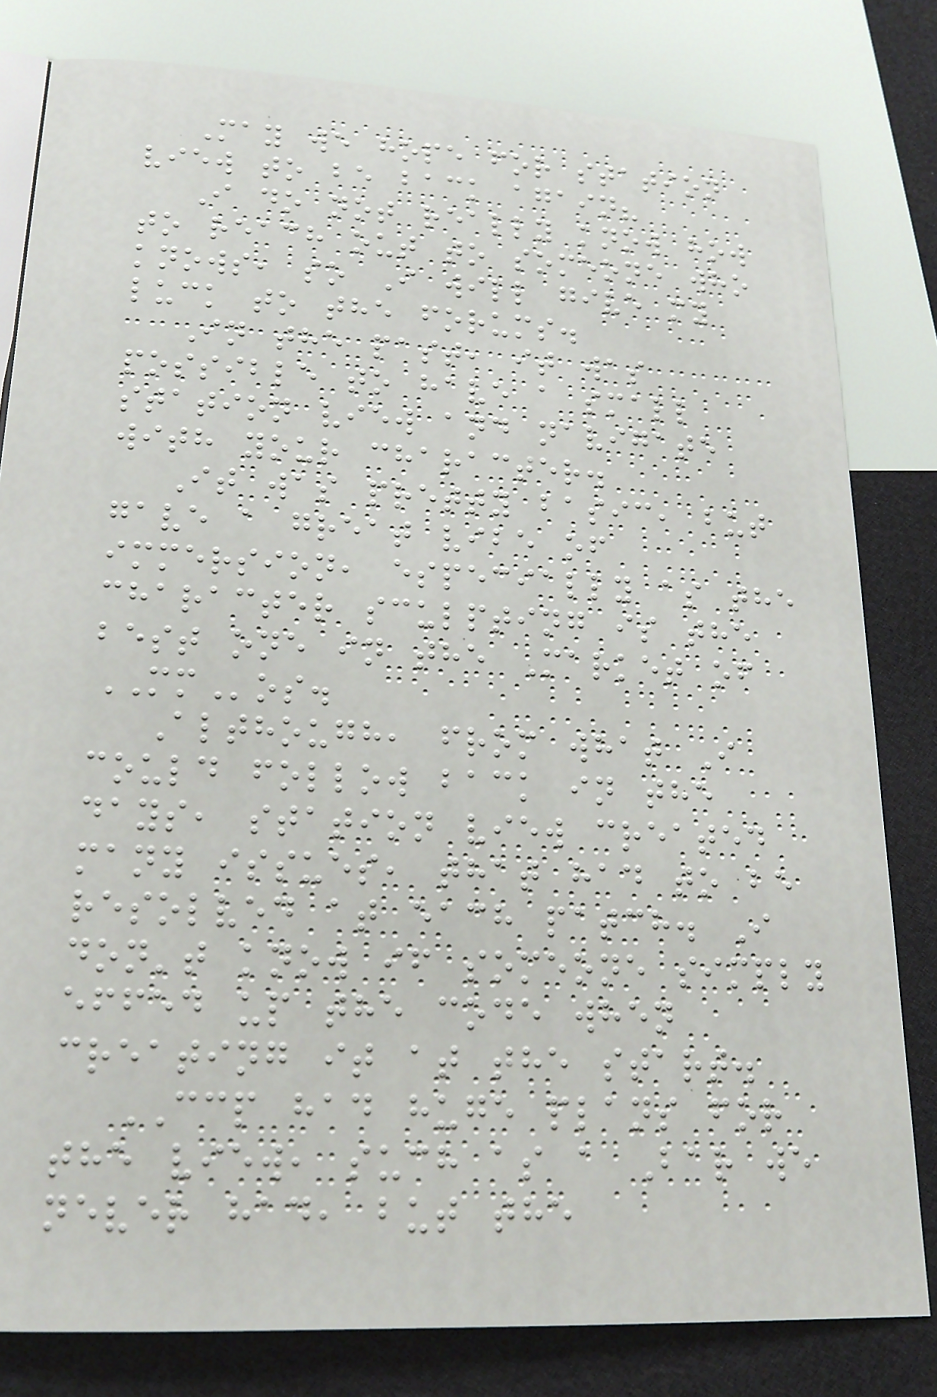May we hope for station
view to be back again?
I do not really know how
to reach out to someone who
knows, so I will give my
luck to the forums.
In the past, it was
possible to have a small
station view and navigate
with your character.
It was pretty basic, but
gave a great vibe of
immersion, especially as the
character sculpting is the
best one in the Market of
MMos.
Although, from what I
could follow back in the
days, station view created
many issues, that had to be
resolved at each patch. I
don't know if someone simply
effed up the code when
creating it at the start.
CCP had huge plans for
the view, such as a Bar we
never had, but the
